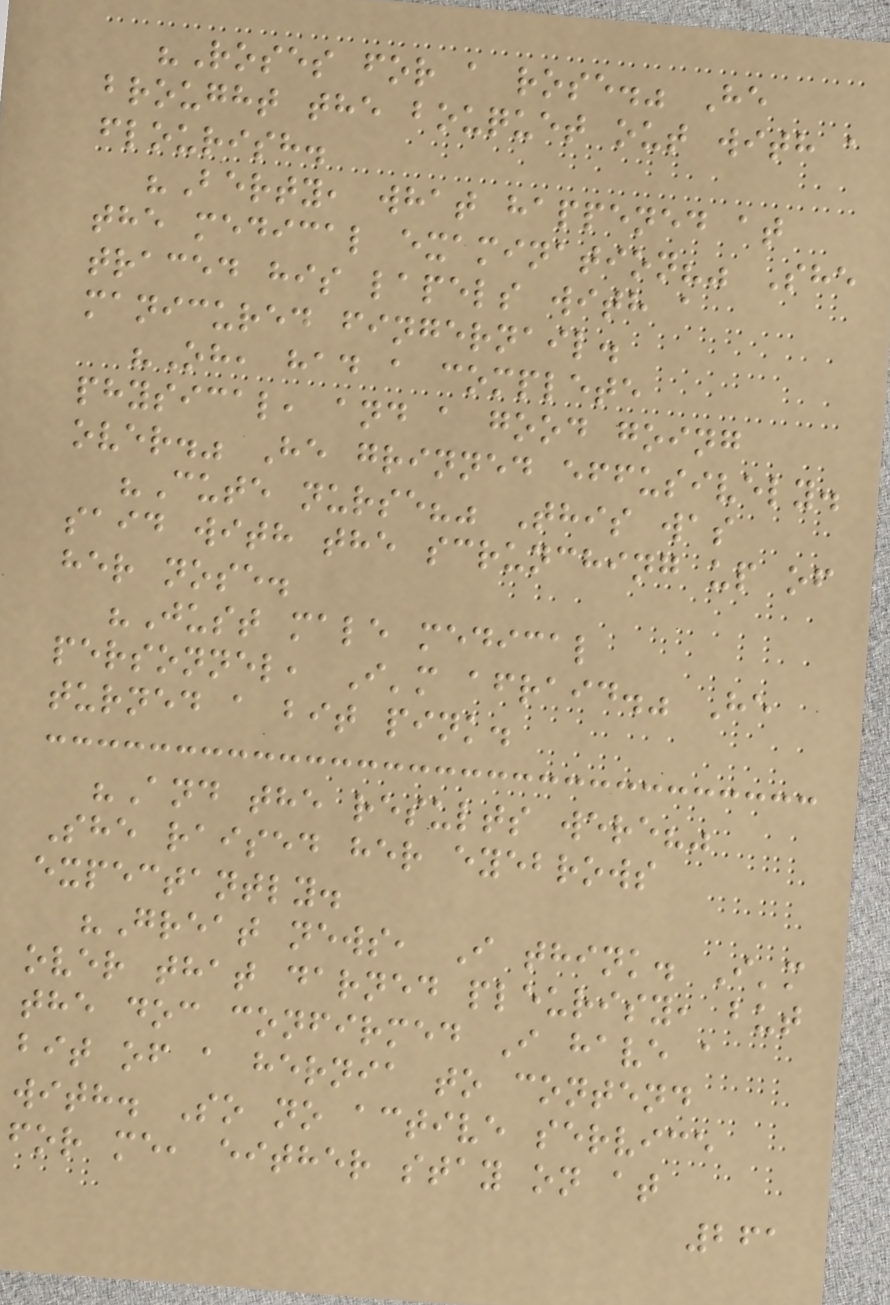"Roses for a rose." He
brought the bouquet out with a
flourish.
"Berty, what happened at
the medical examination?" She
traced his lapels with a
manicured fingernail.
"Oh, had a complete
physical, and a good going
over." He grinned effusively.
"Cute nurse?" This was
said with the scrunching up of
her nose.
"Just male medical
personnel, I'm afraid." He
turned a bit pink.
"And the results were?"
She raised her eyebrows
expectantly.
"Great news, I think. I'm
over that darned pleurisy, but
the doc confirmed I have a
bit of a hernia to contend
with. So no active service
for me, either stay on at
261
